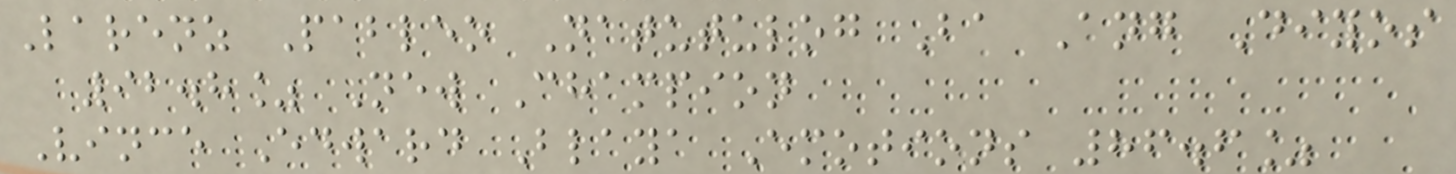Larenz Pableo Natutulog Ba Ang Diyos
92.8% New Champion
Vince Edward Blaya Emotions 86.6%
